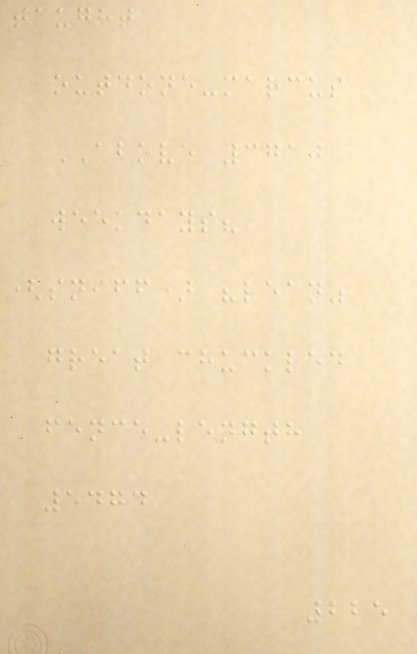taught
outdone-marcus
ABOVE 3710
weekdays?
(sniff) "lean"
great chuckled
fence-length
5474
225
